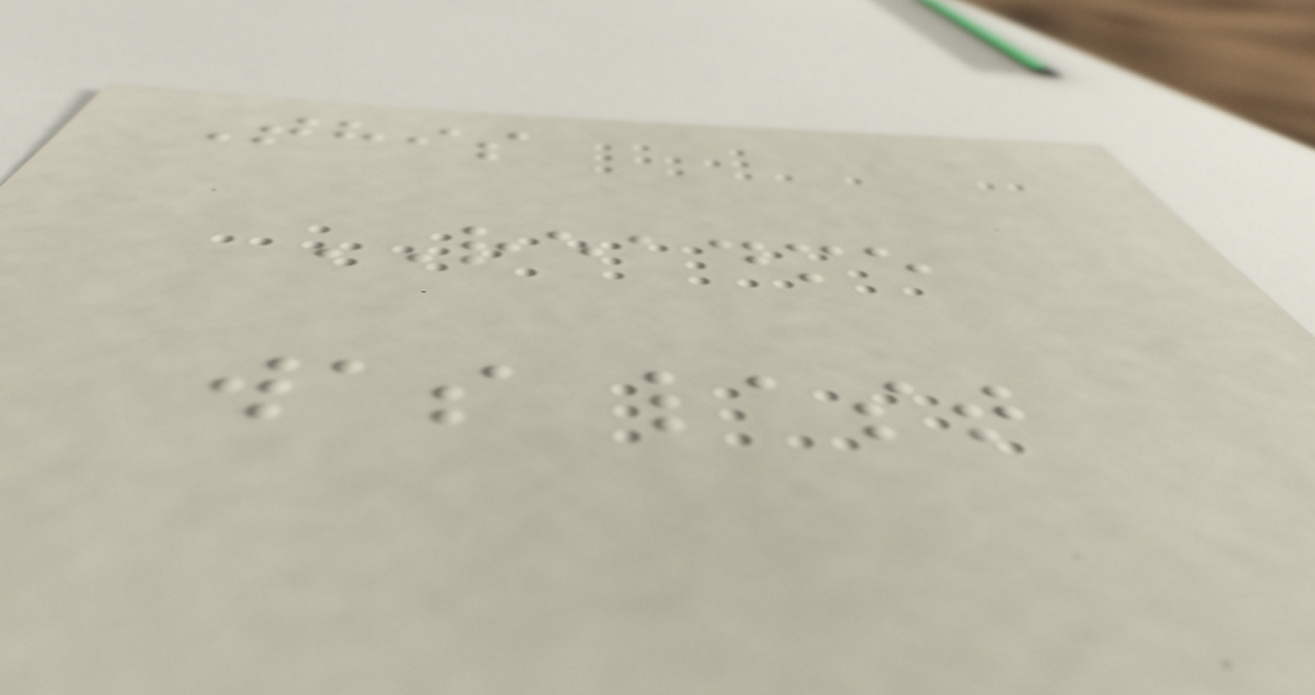This
README
was last
